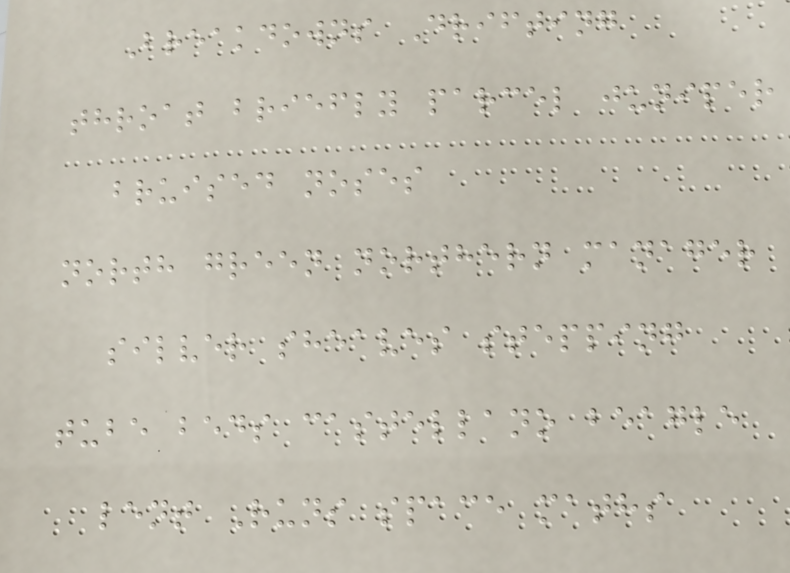Breakdowns Drifting
throat briefly parcel juniper
bruised noses
north green northern manager
silver sheaves stepping
tube beds castellano beagle
lent Runs space maths
